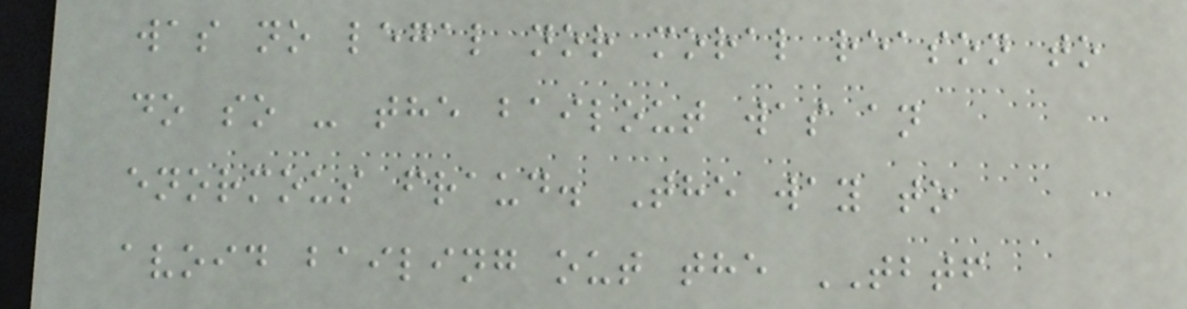was no legal nor moral reason to
do so - the bailout was an
enormous fraud. The way to
avoid bailing out the TBTF
